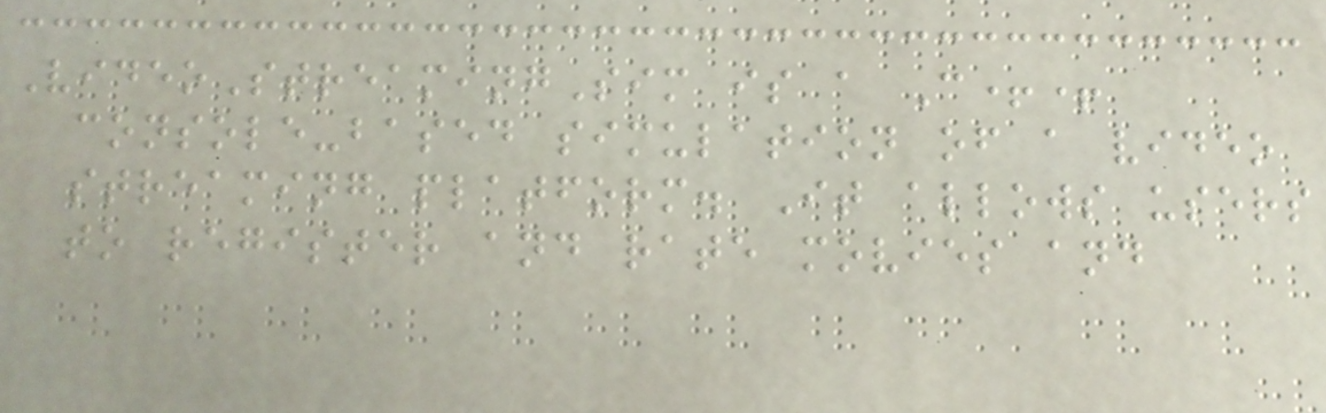VideoStreamingSim is a C++
console-based simulation of a video
streaming platform. It allows users
to register and rate movies and
